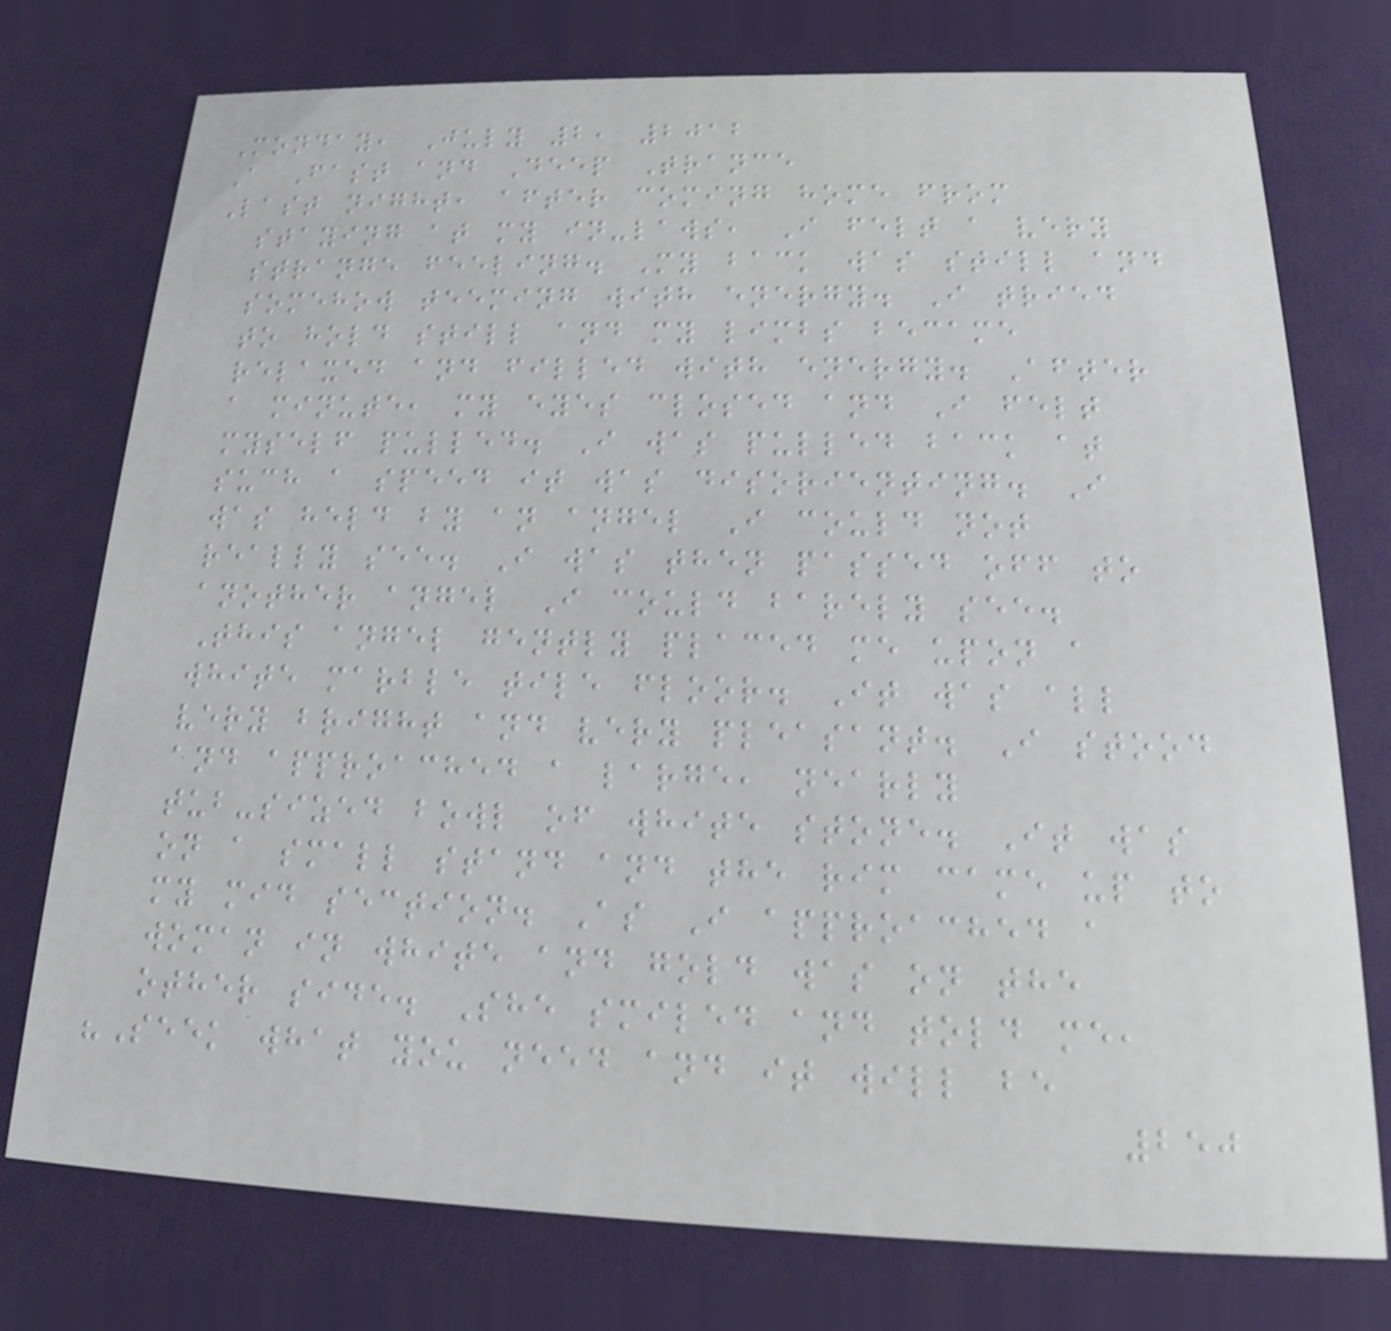Monday, July 2, 2012
A Fast and Deep Trance
Last night, after coming home from
staying at my in-laws, I felt a very
strange feeling. My back was still and
somehow teeming with energy. I tried
to hold still and my limbs became
relaxed and filled with energy. After
a minute, my eyes closed and I felt
myself pulled. I was pulled back at
such a speed it was disorienting. I
was held by an angel I could not
really see. I was then passed off to
another angel I could barely see.
This angel gently placed me upon a
white marble tile floor. It was all
very bright and very pleasant. I stood
and approached a large, nearly
tub-sized bowl of white stone. It was
on a small stand and the rim came up to
my mid section. As I approached a
woman in white and gold was on the
other side. She smiled and told me,
"Seek what you need and it will be
250
